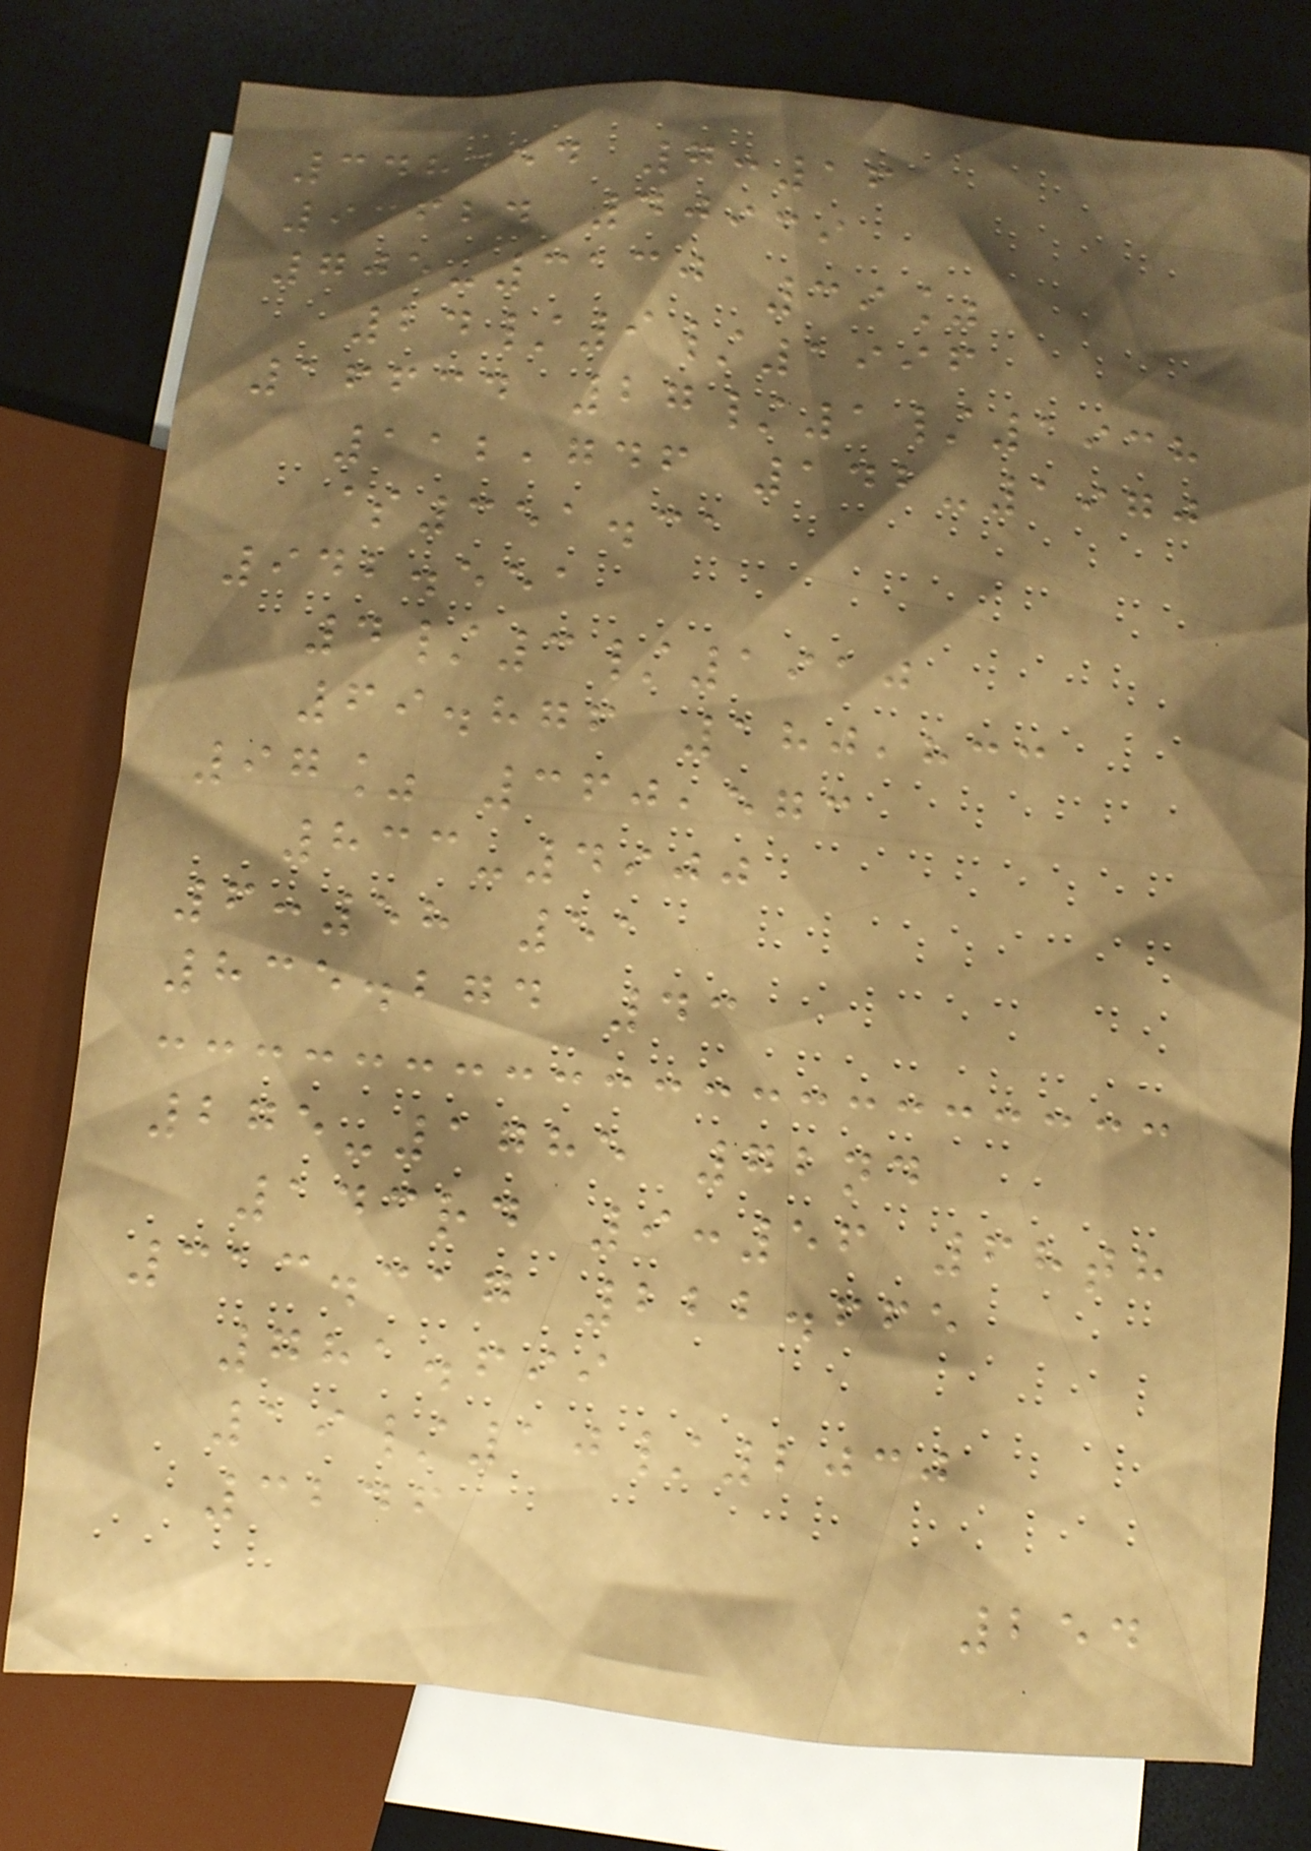348454 7:16
93624 40939
705-3130 39%
24/9/1996
16634 27/1/1938
112,746 142-1970
$351.31
942.551
4/3/1910
69.876 180,833
97% 360,573
833-4900
6:58 51
835.274 43
275-1785 72nd
143rd 9:56 68th
313.317 222.665
781.699
19/10/2030
3246
254
